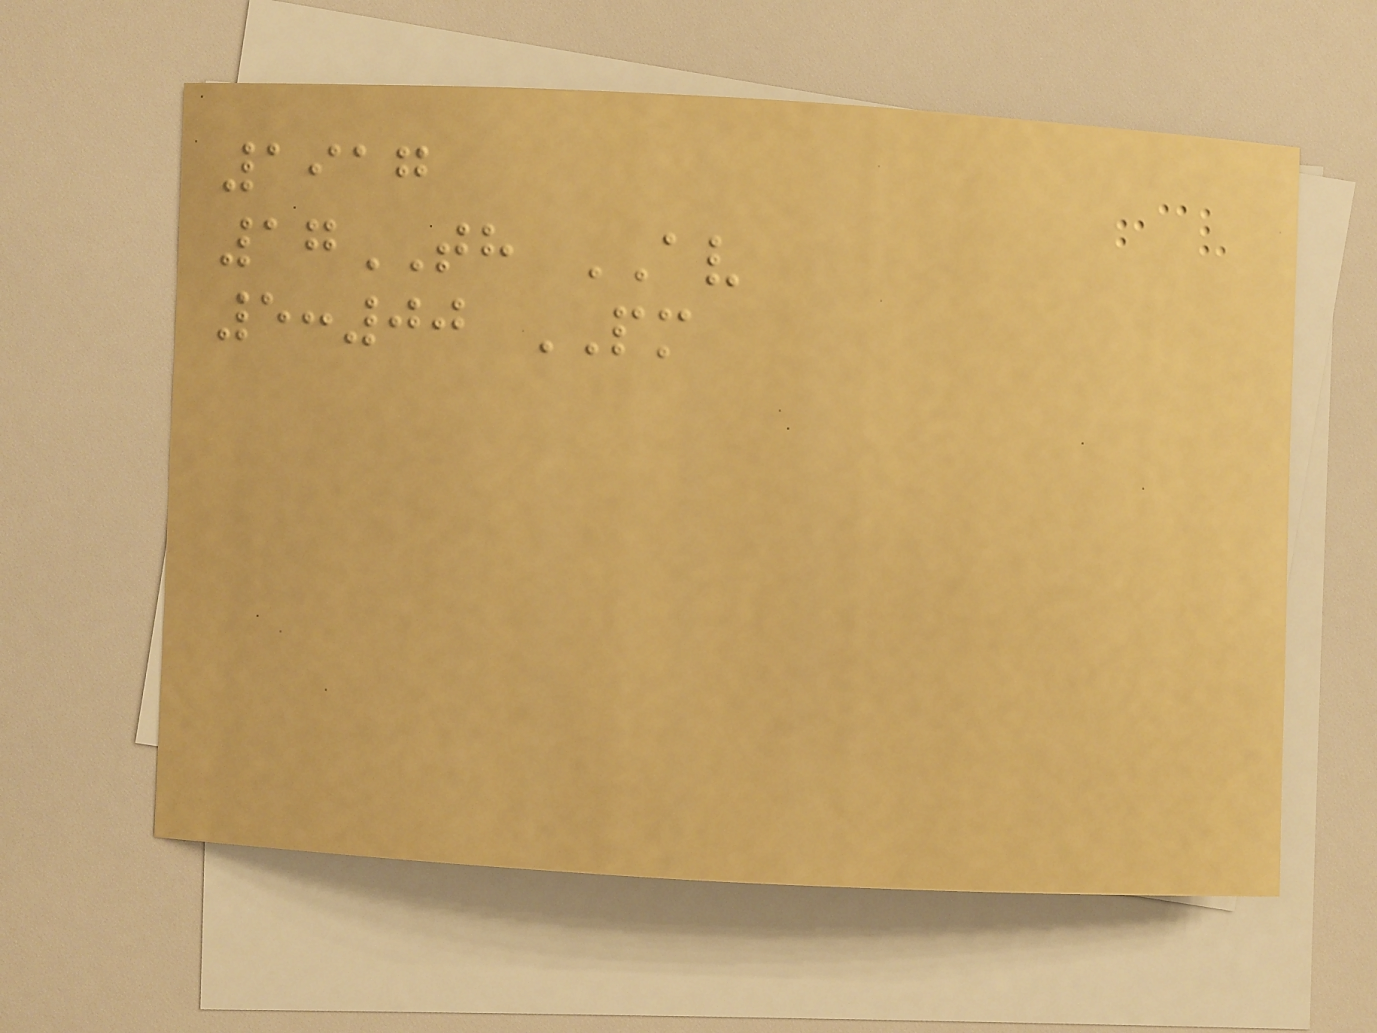1917
17TH AV
5:00 PM
